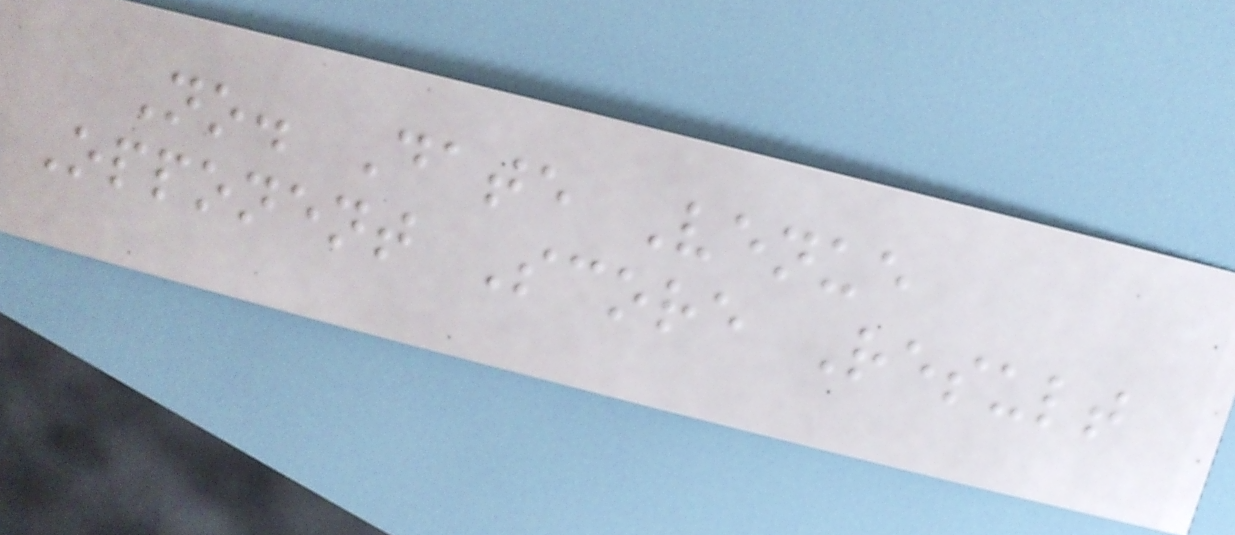No. Date Venue
Opponent Score Result
